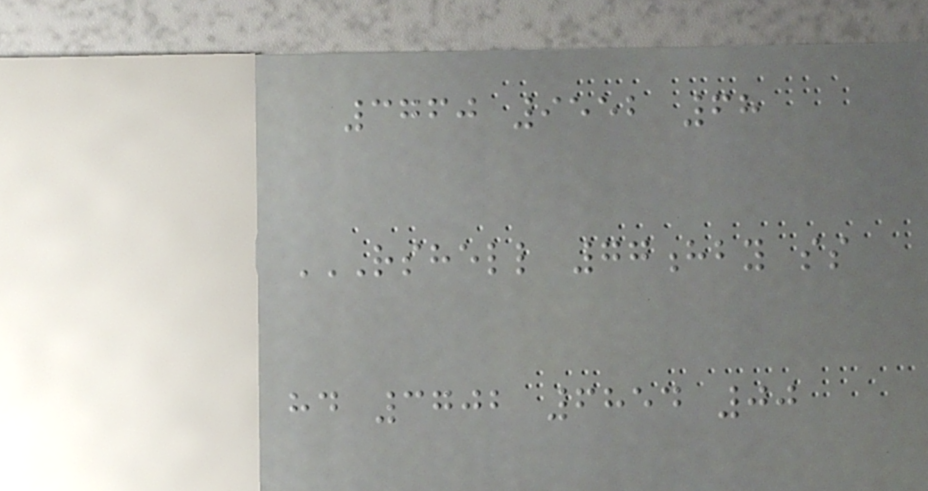3760 9552 68
RSHELL 77HBY SS
HD 3702 6854 00
